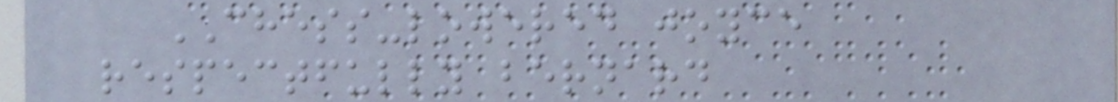CHESS-lowered joyce
respectfully bernard
